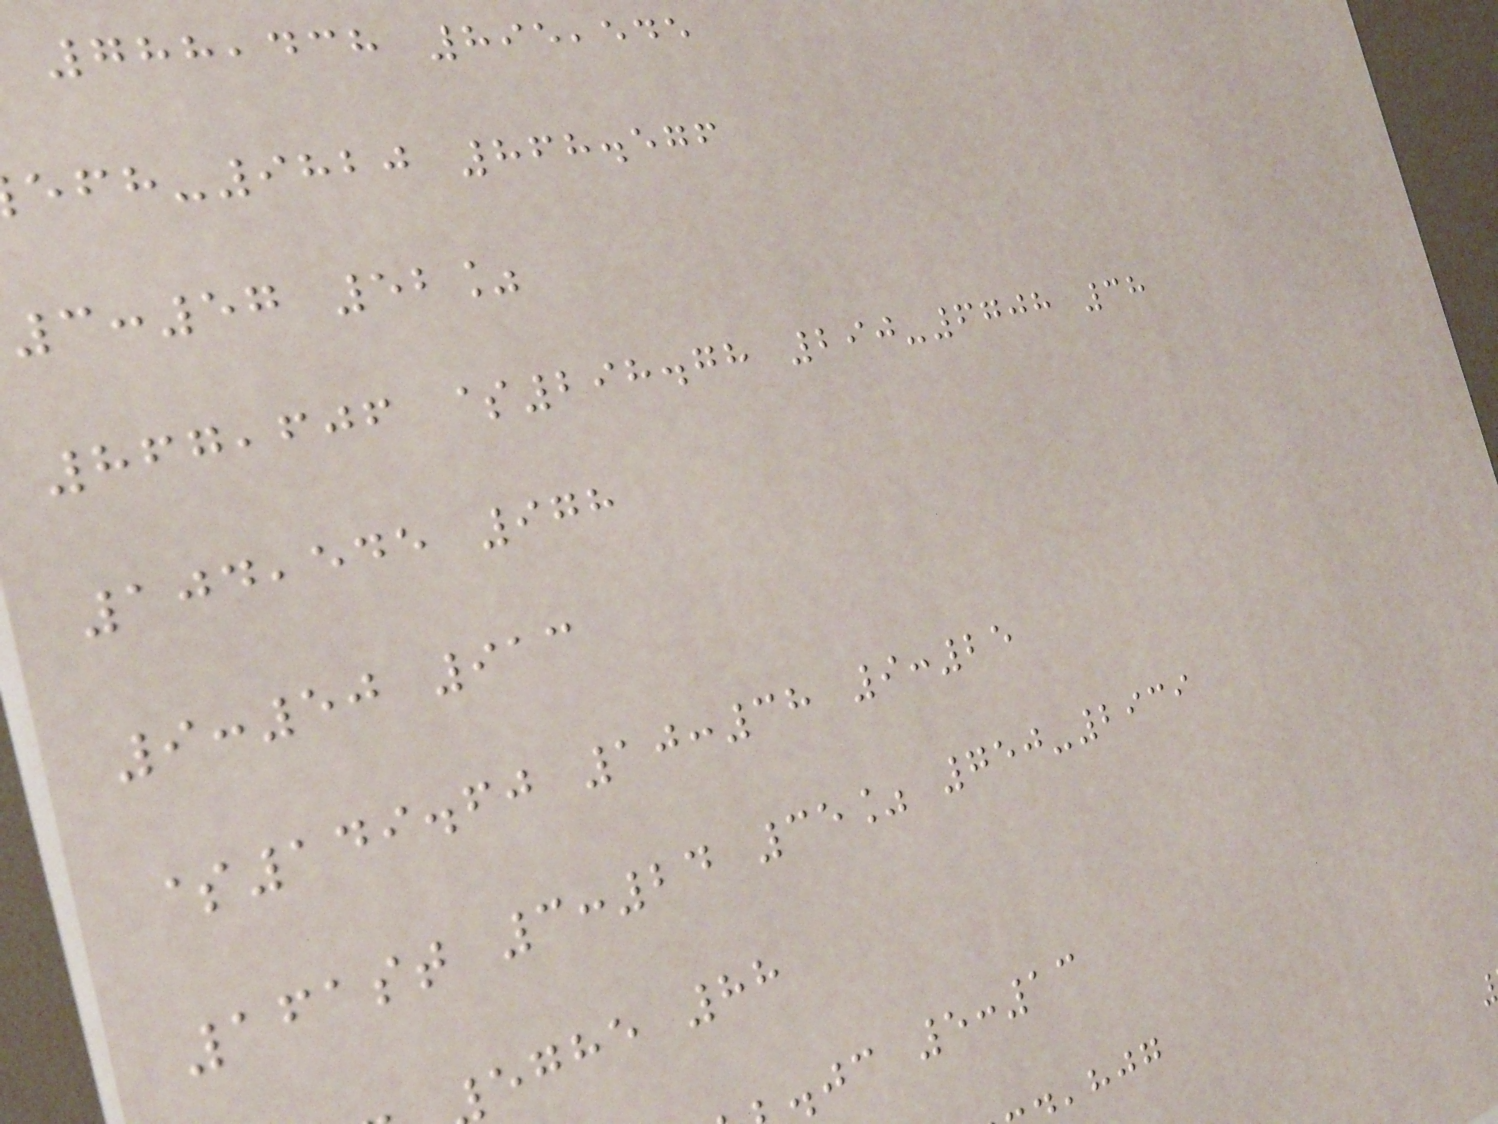788,438 895,545
-9820 868.576
3:57 52%
867,606 $298.78 290-6708 38
104,545 978
9:50 913
$149.60 10:38 9:25
161st 3:24 35% 750-2939
eghe 88
.jc 5:13
